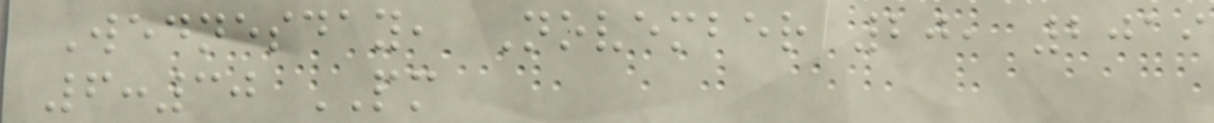Wednesday, November 20, 2019
6:30 PM
